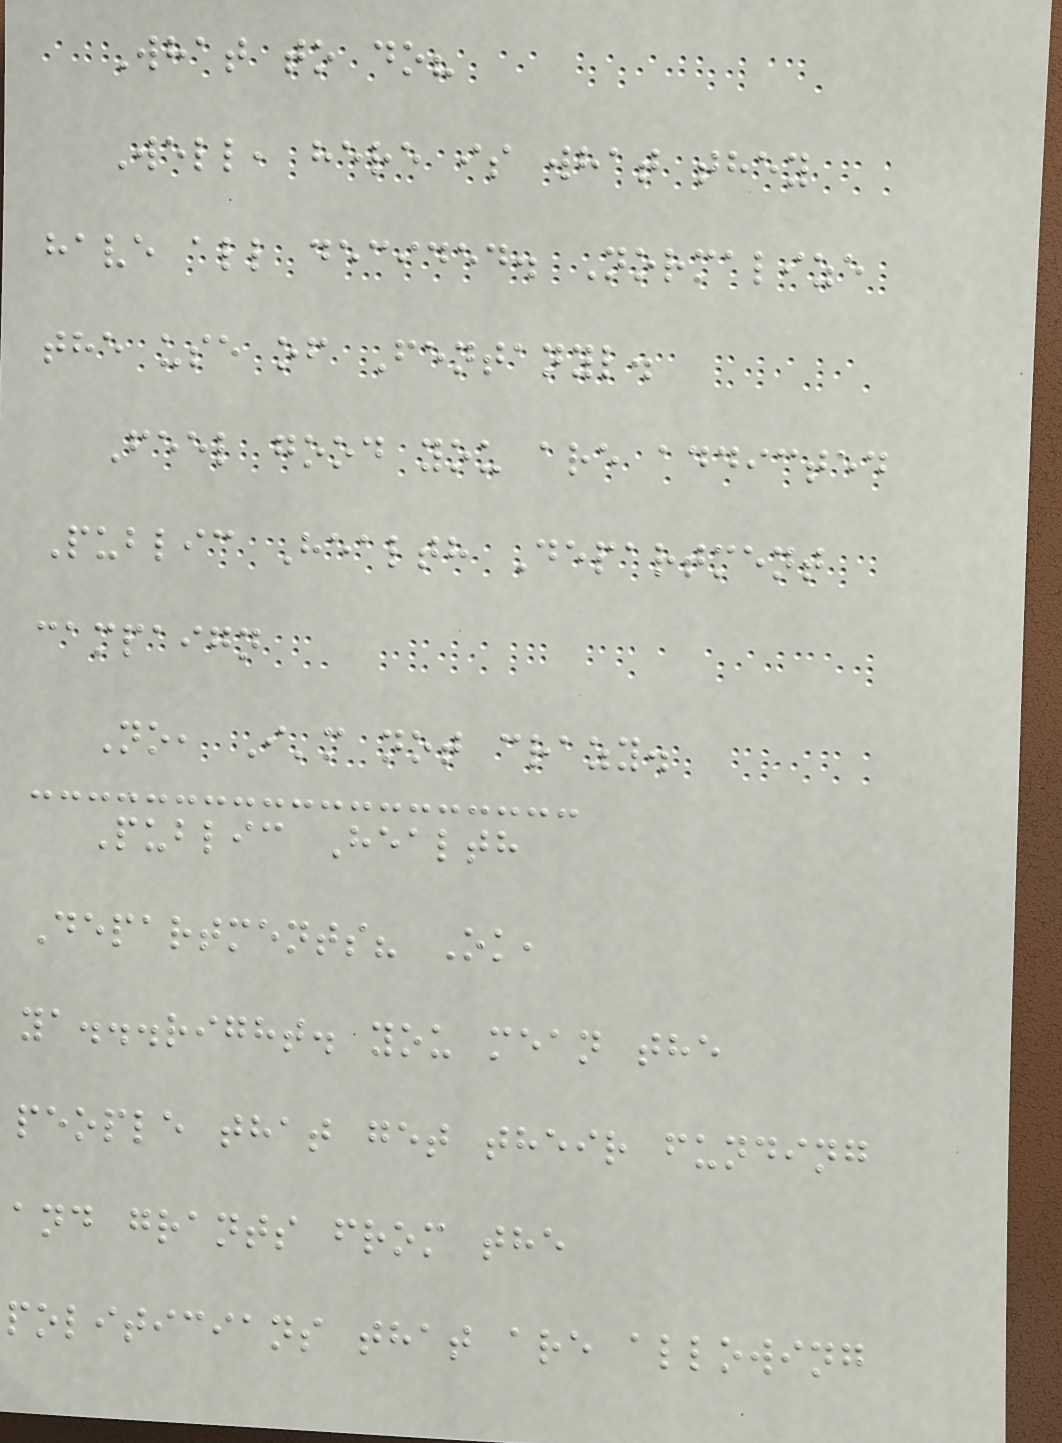What to do?
Well, here is what they
have all decided. Normalize
the use of Fentanyl.
Feel good you are addicted
Public Health Department
campaign
No, I'm not crazy.
Public Health
Departments? Ok,
ya...right. you mean the
people that get their funding
and grants from the
politicians that are allowing
